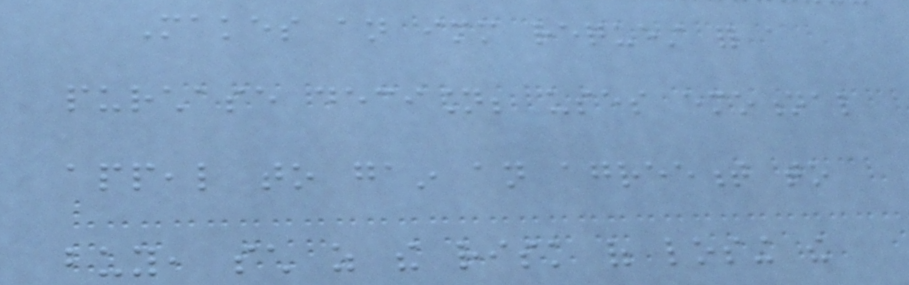Makes an immediate request for a
purchase decision; uses emotional
appeal to gain an agreement to
buy, such as the risk of losing the
